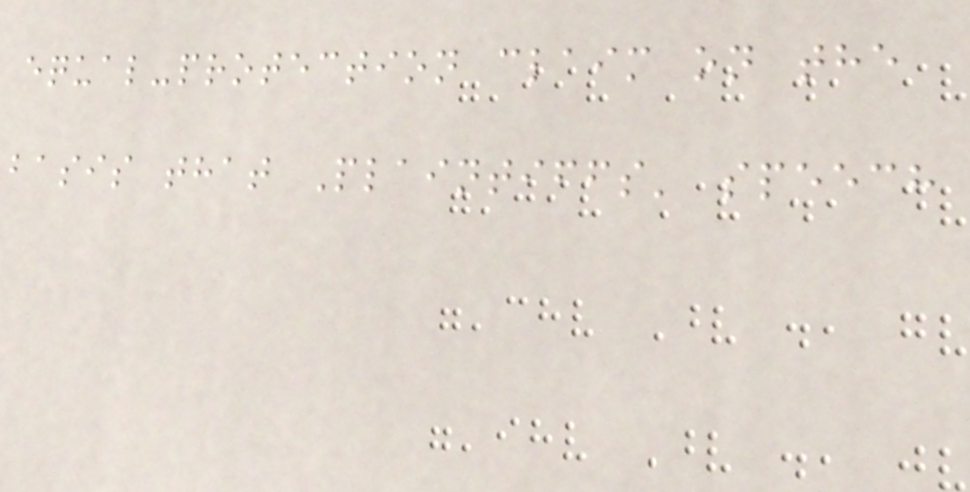equal-protection claim on the
basis that Plaintiffs' speech
